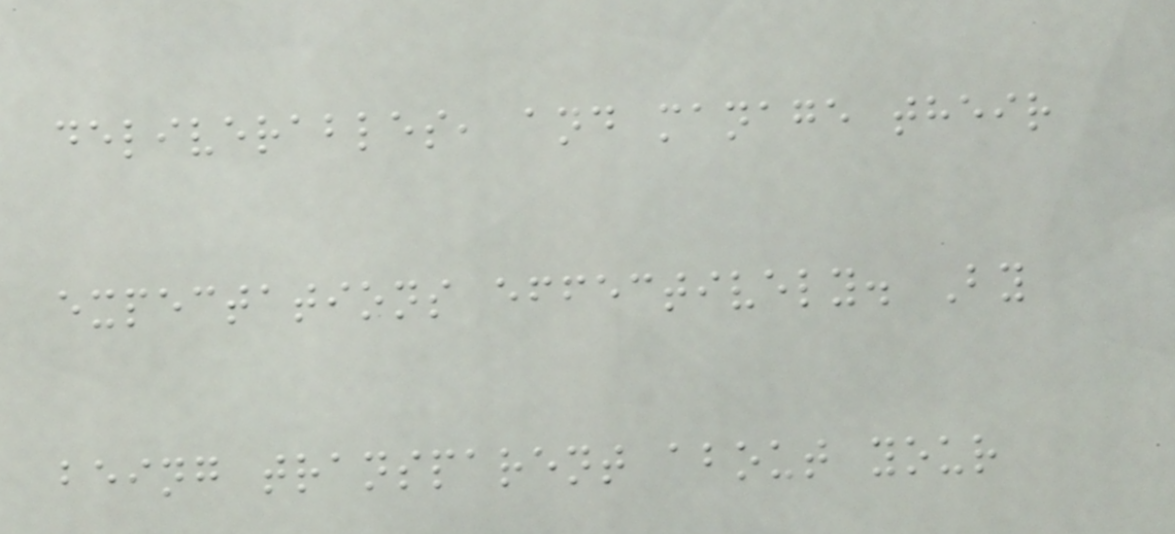deliverables, and manage their
expectations effectively. By
being transparent about your
